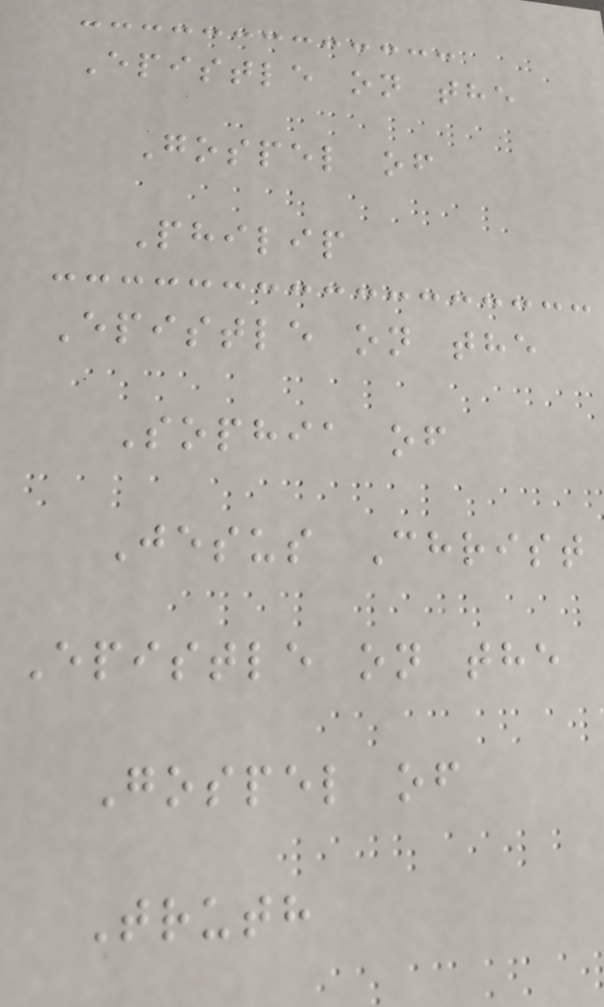Epistle on the
Gospel of
Philip
Epistle on the
Sophia of
Jesus Christ
Epistle on the
Gospel of
Truth
